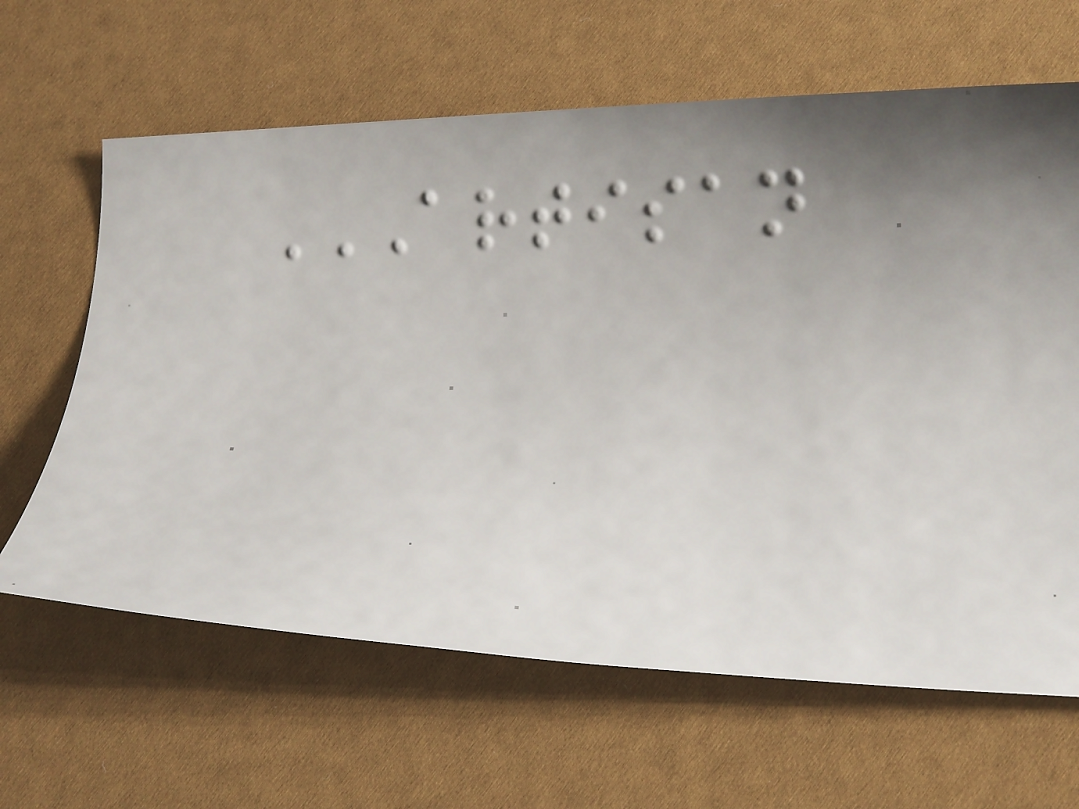ARTISAN
